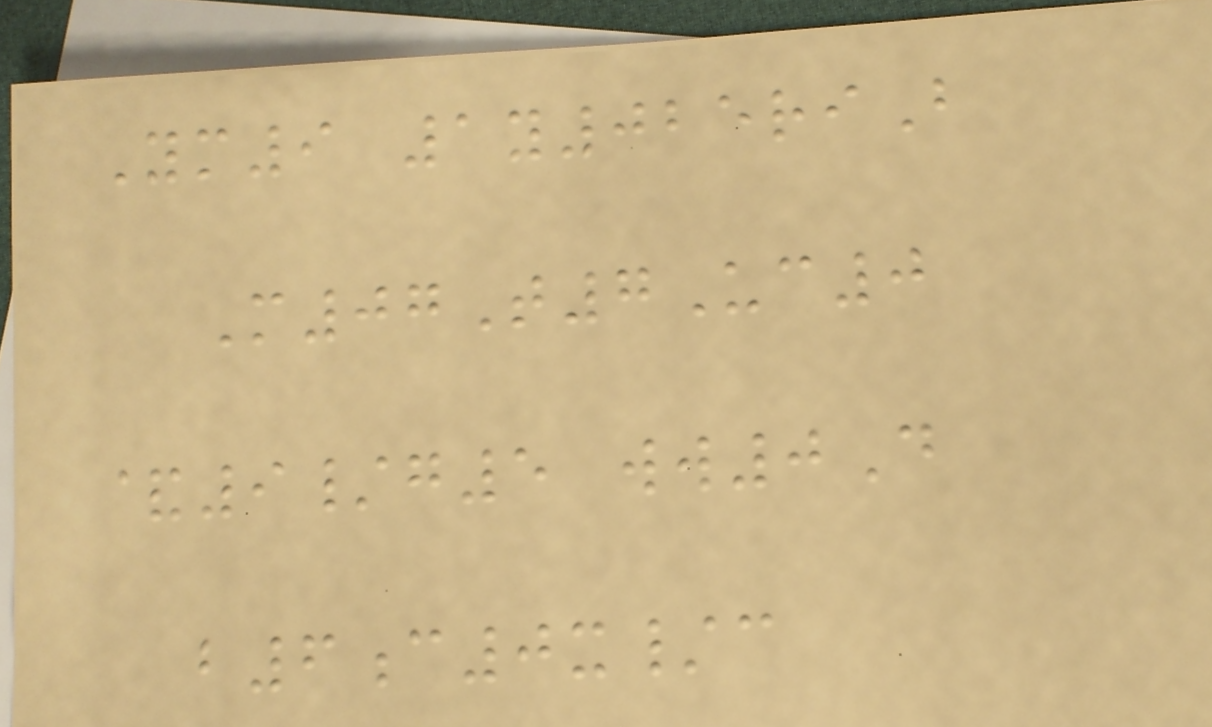Ym9 1y025riB
M07T7Uc0
&9/g5 ww0D
b6c0x/c
